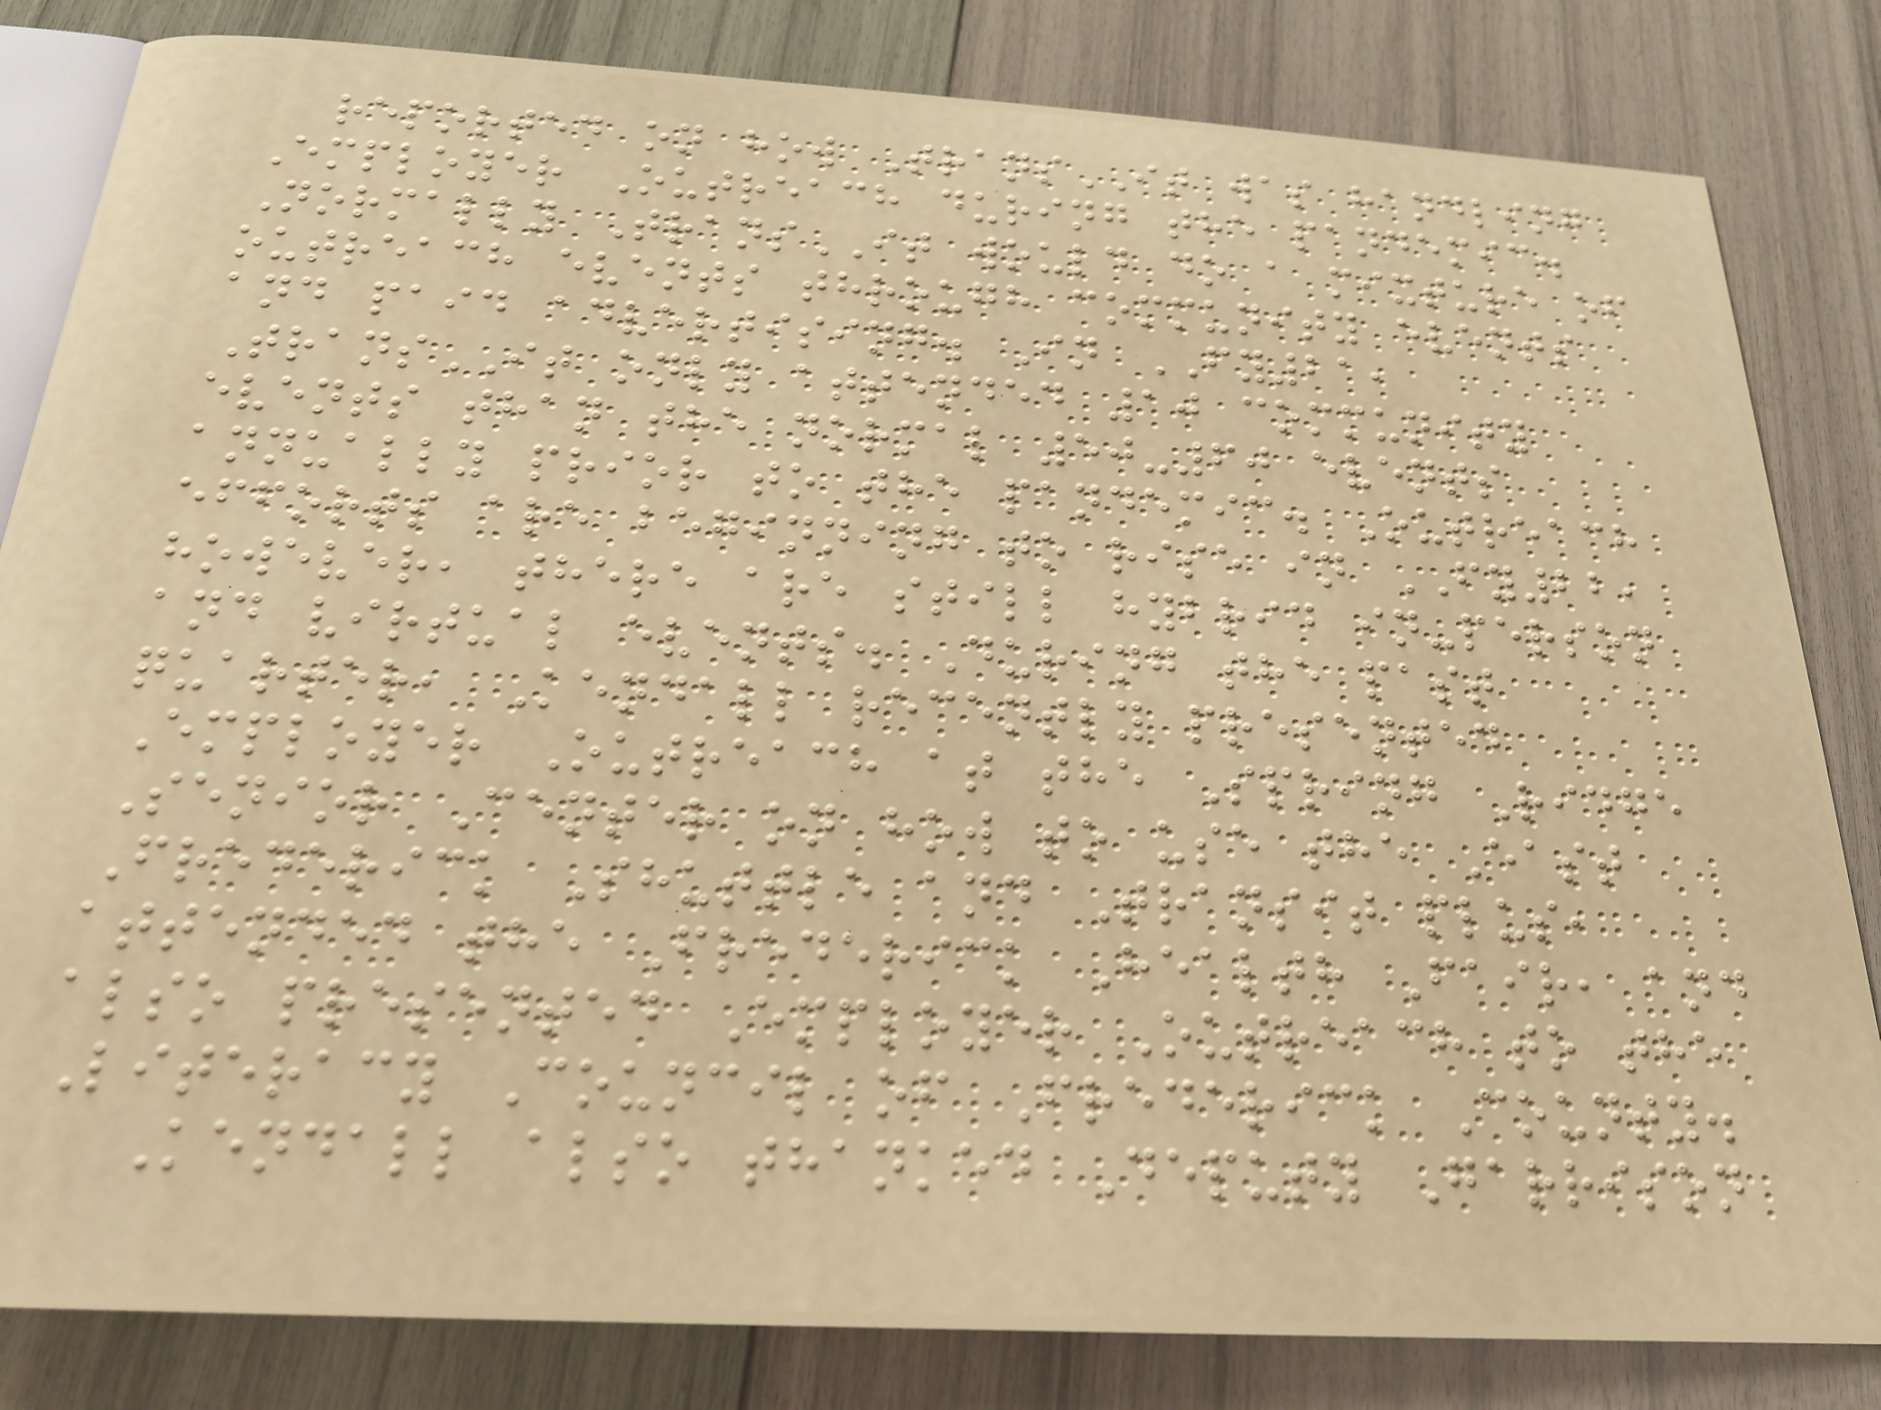reported on how TransIT was handling
Employer Outreach during the pandemic.
Normally TransIT would do a mixture of
outreach events through community events
and paid advertising. In FY21,
TransIT only attended 10 community
events than the normal 50-60 events
annually prior to the pandemic. Outreach
efforts are beginning to rise in FY22,
however, there are still hybrid in-person
and virtual events. During the past
quarter, Kendall recently presented
Employer Outreach at the Spring Ridge
Senior Center on how to use the East
Frederick Shuttle and Transit plus,
attended the Frederick Health Fair, and
also presented Employer Outreach to the
Literacy Council of Frederick County.
Kendall also thanked Deputy Garrison
